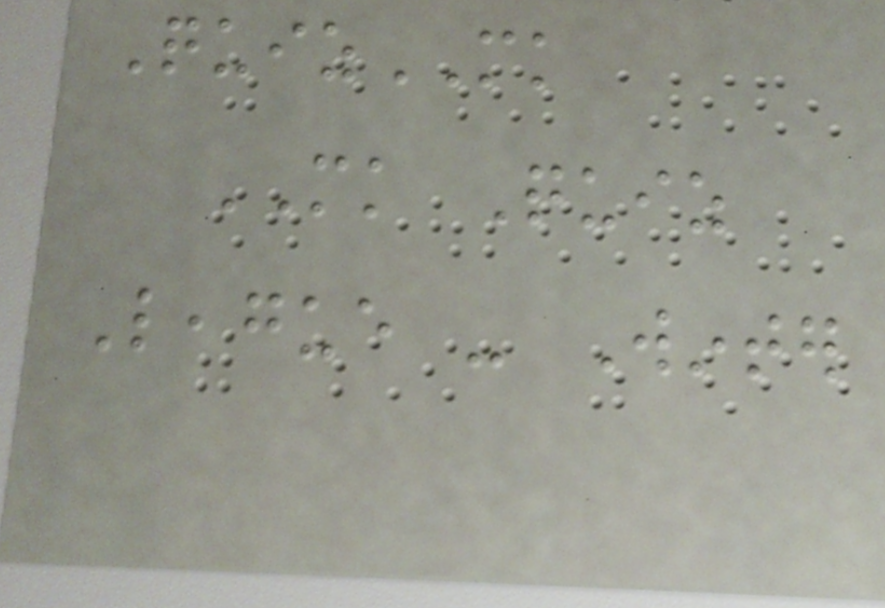QuizMK
MK Quiz
League - Winter
